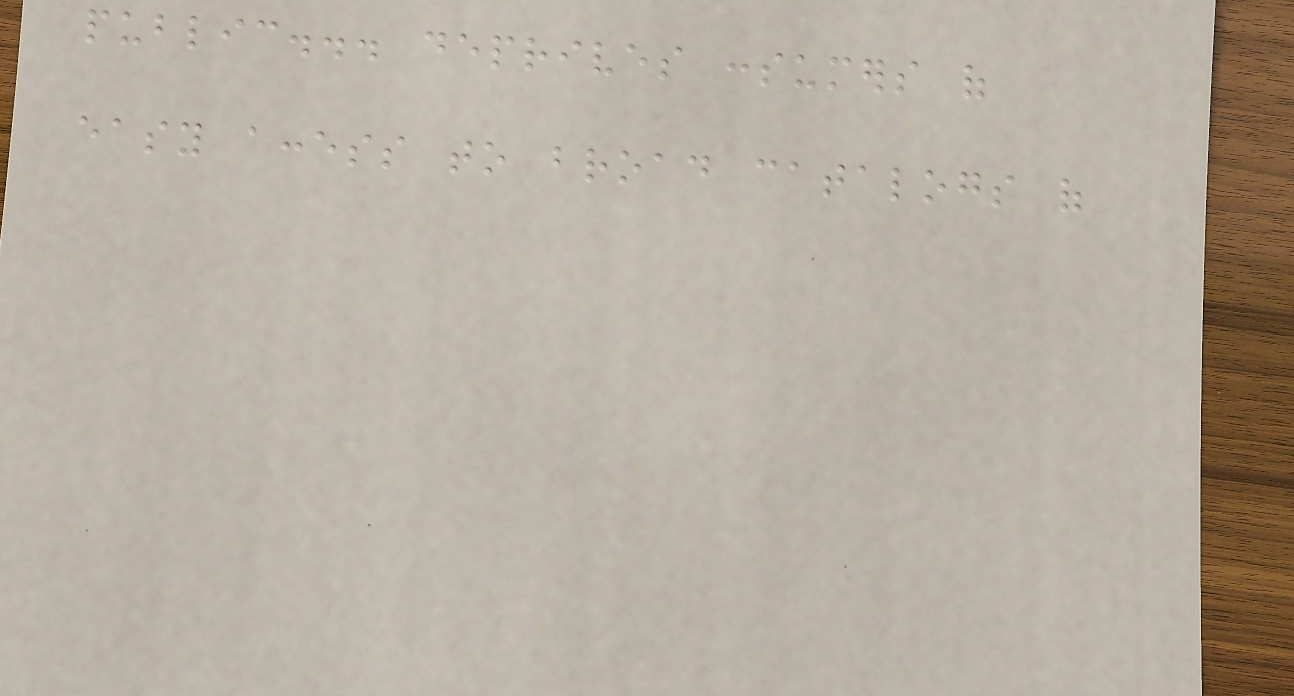public... deprives consumers of
easy access to broad catalogs of
